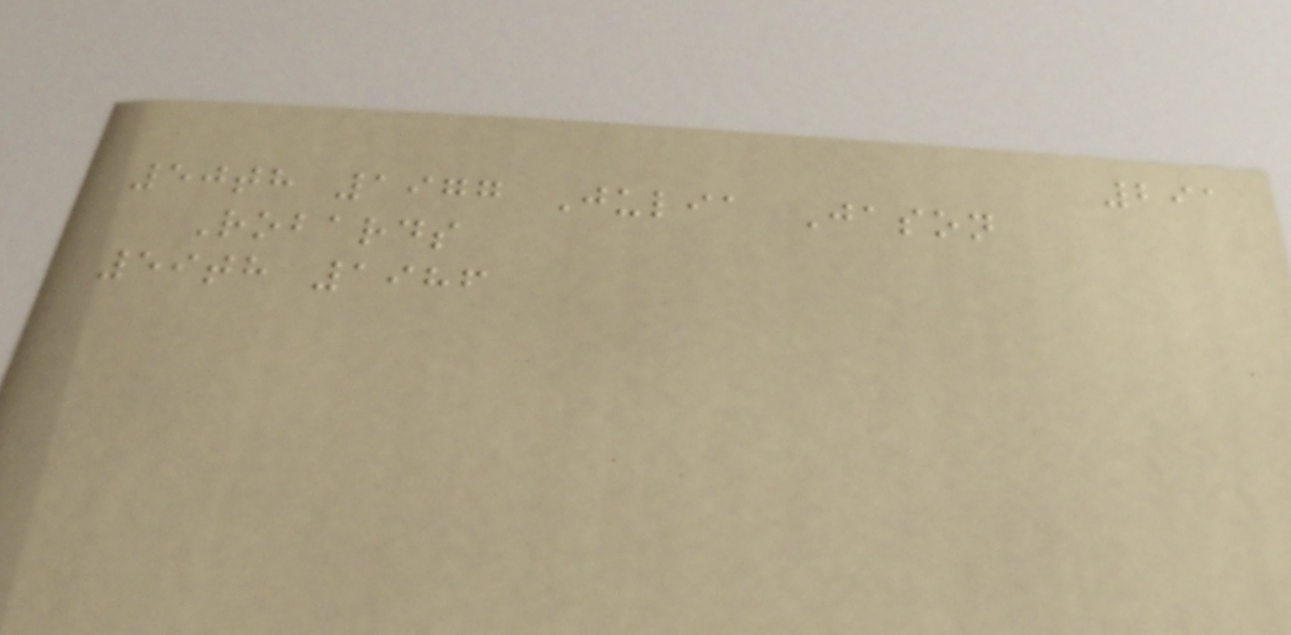291
50th 1977 Julia Jason
Robards
59th 1986
